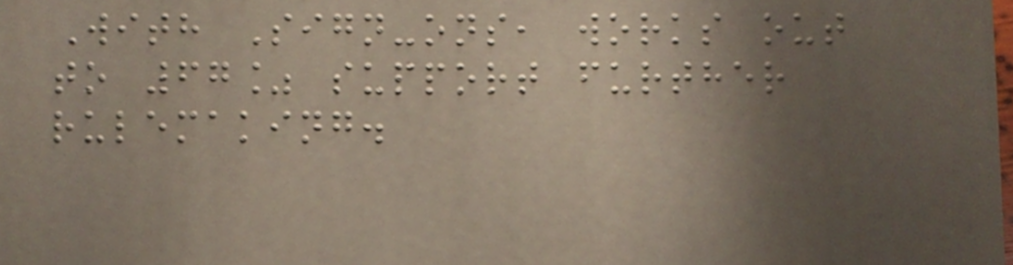With Sign-ons, works out
to 67% support further
rulemaking.
